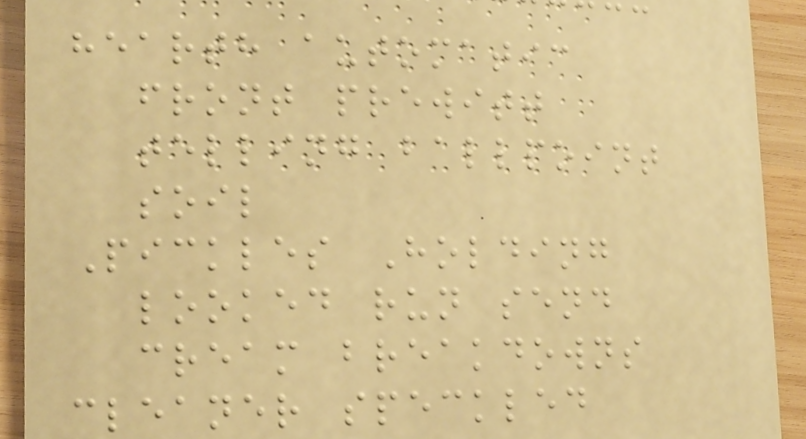hearth automatic
front prewitt
telling ballpoint
soil
Pickles Holding
looked run send
cream breakdowns
cleaner speckled
